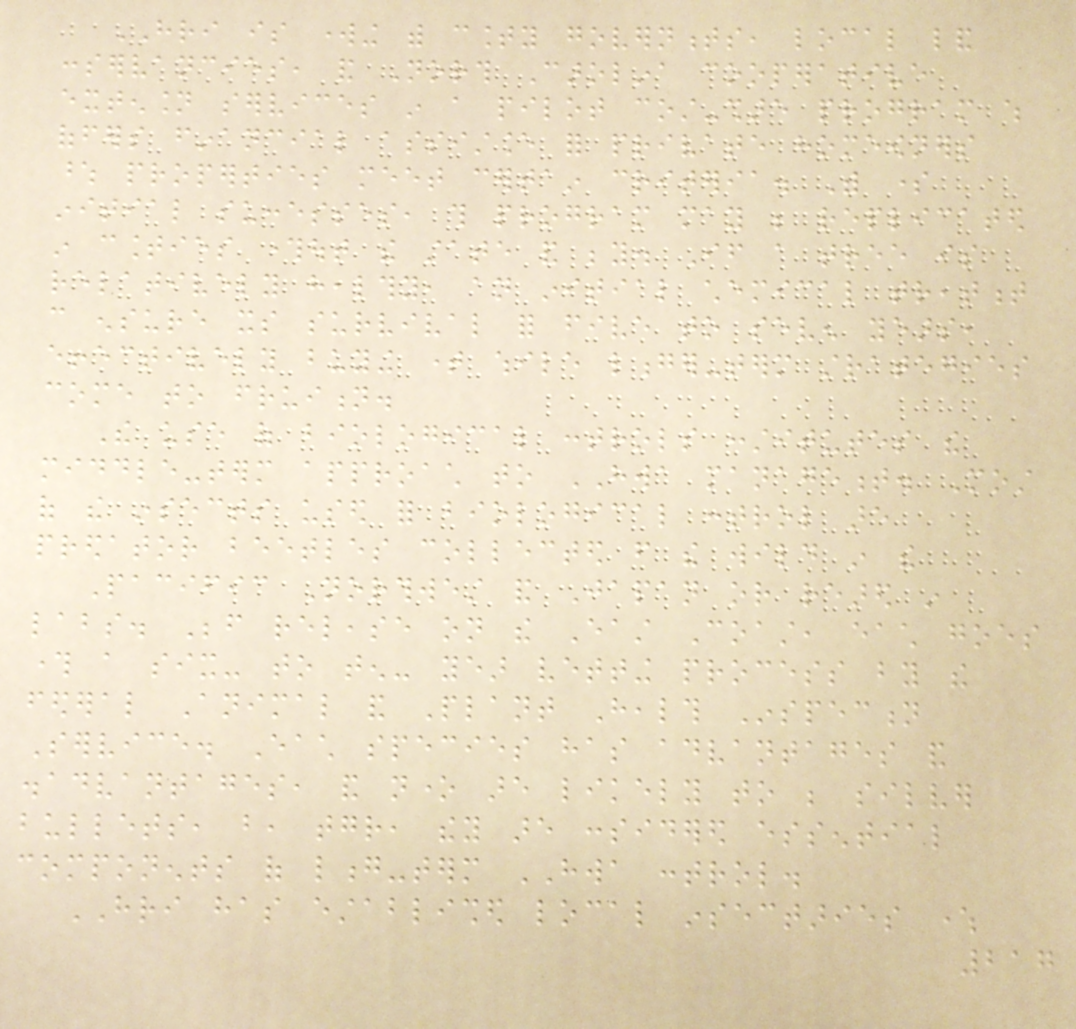HRI is working with county governments, local land
conservancies, and North Carolina cooperative
extension services in a pilot cost-share program which
offers financial assistance for private homeowners
whose properties meet certain criteria. With some
initial successes, this program may be replicated
in counties throughout the state and beyond. If a tree is
relatively healthy, an initial chemical treatment
can ensure its survival for five to seven years,
effectively buying time while longer-term strategies
come to fruition.
The use of biological controls constitutes the
middle-term approach to HWA management. Most
of the insects used for biological control are
predator beetles collected from the wild in the
Pacific Northwest and Japan or reared in
labs. Before release on the East Coast, each goes
through a six- to ten- year vetting process by the
federal Animal and Plant Health Inspection
Service. Each species has advantages and
disadvantages, and none are likely to be silver
bullets, but, together, they are considered essential
components of long-term HWA control.
HRI has established local insectaries where
217
